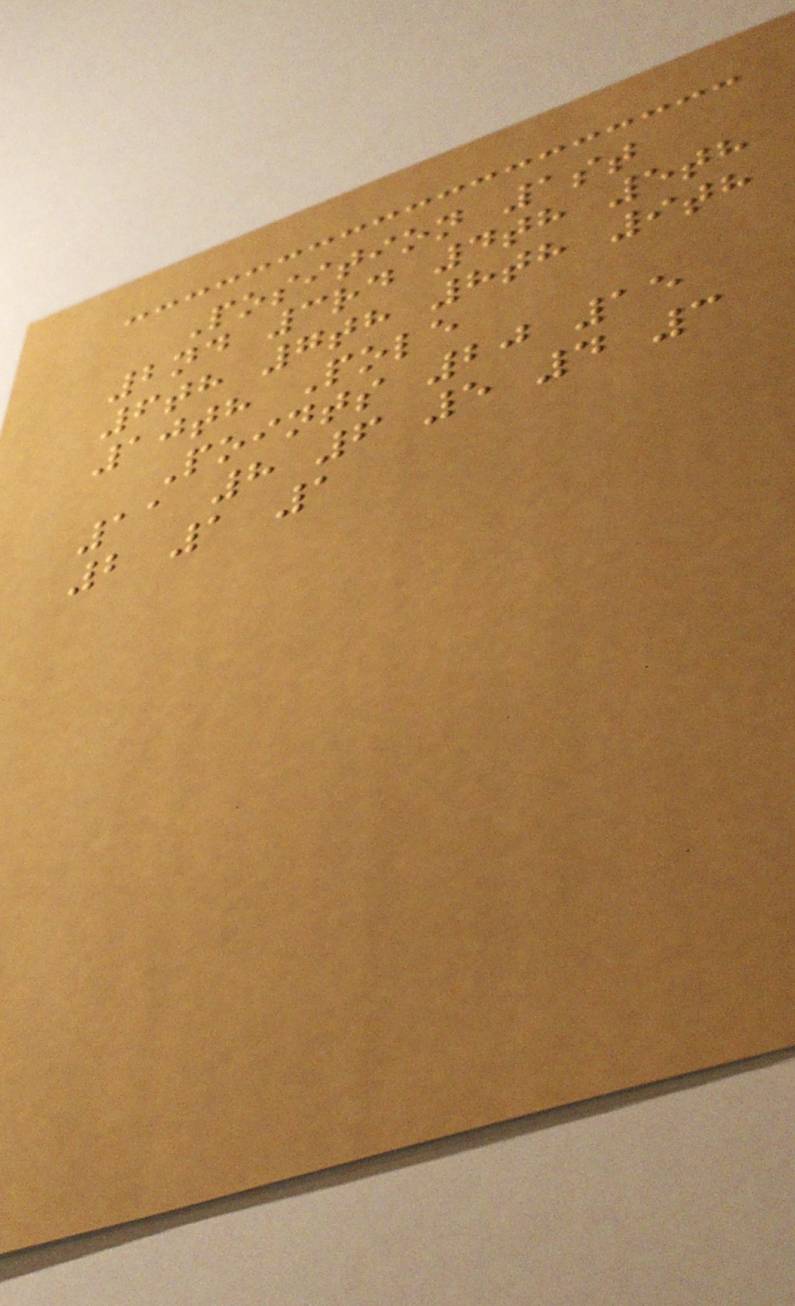Position 1st
2nd 3rd 4th 5th
6th 7th 8th 9th
10th Pole
Points 20 15
11 8 6 5 4 3
2 1 1
